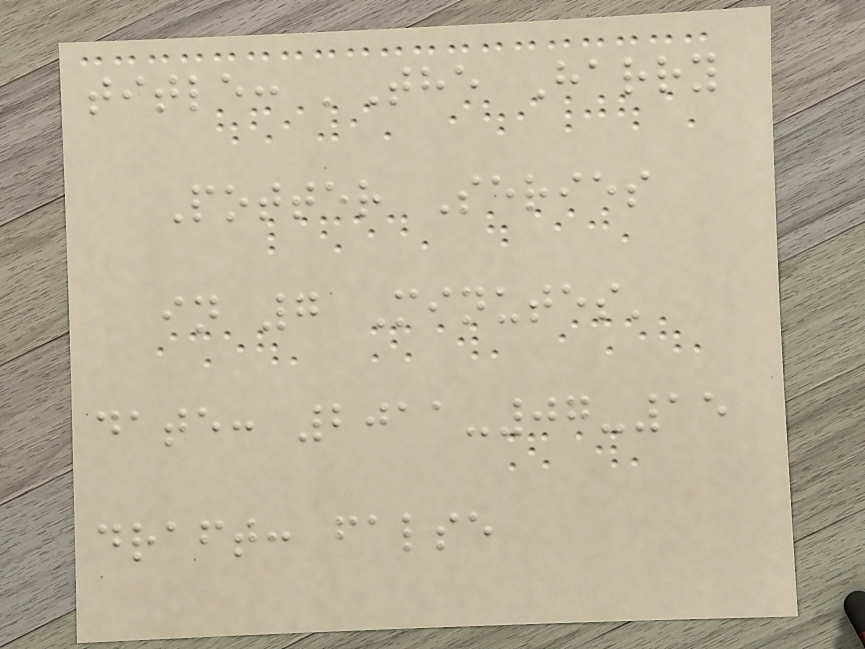title: 'The Harry
Potter Series
in 7 Minutes'
date: 2011-07-15
draft: false
